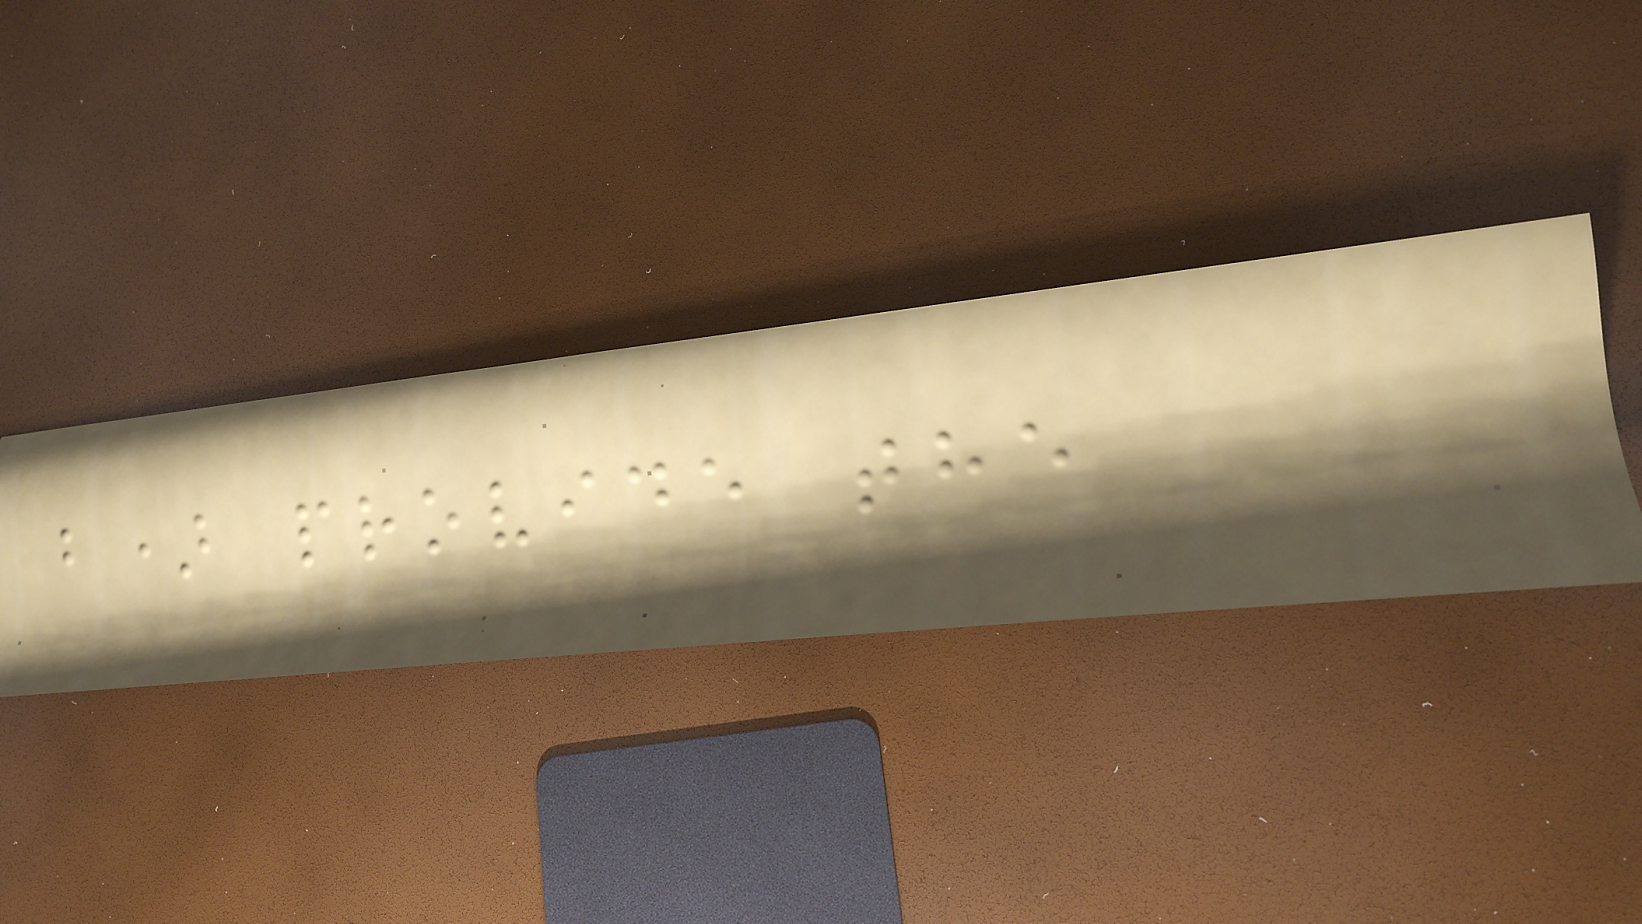b) provide the
